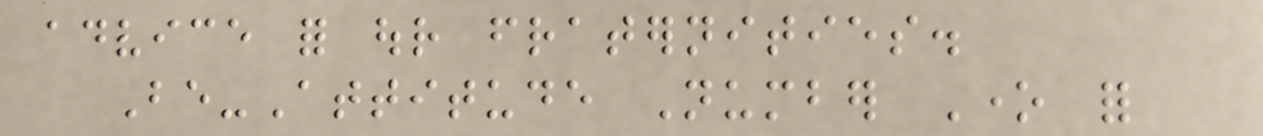advice for our fraternities.
Be-Attitude Number One for
